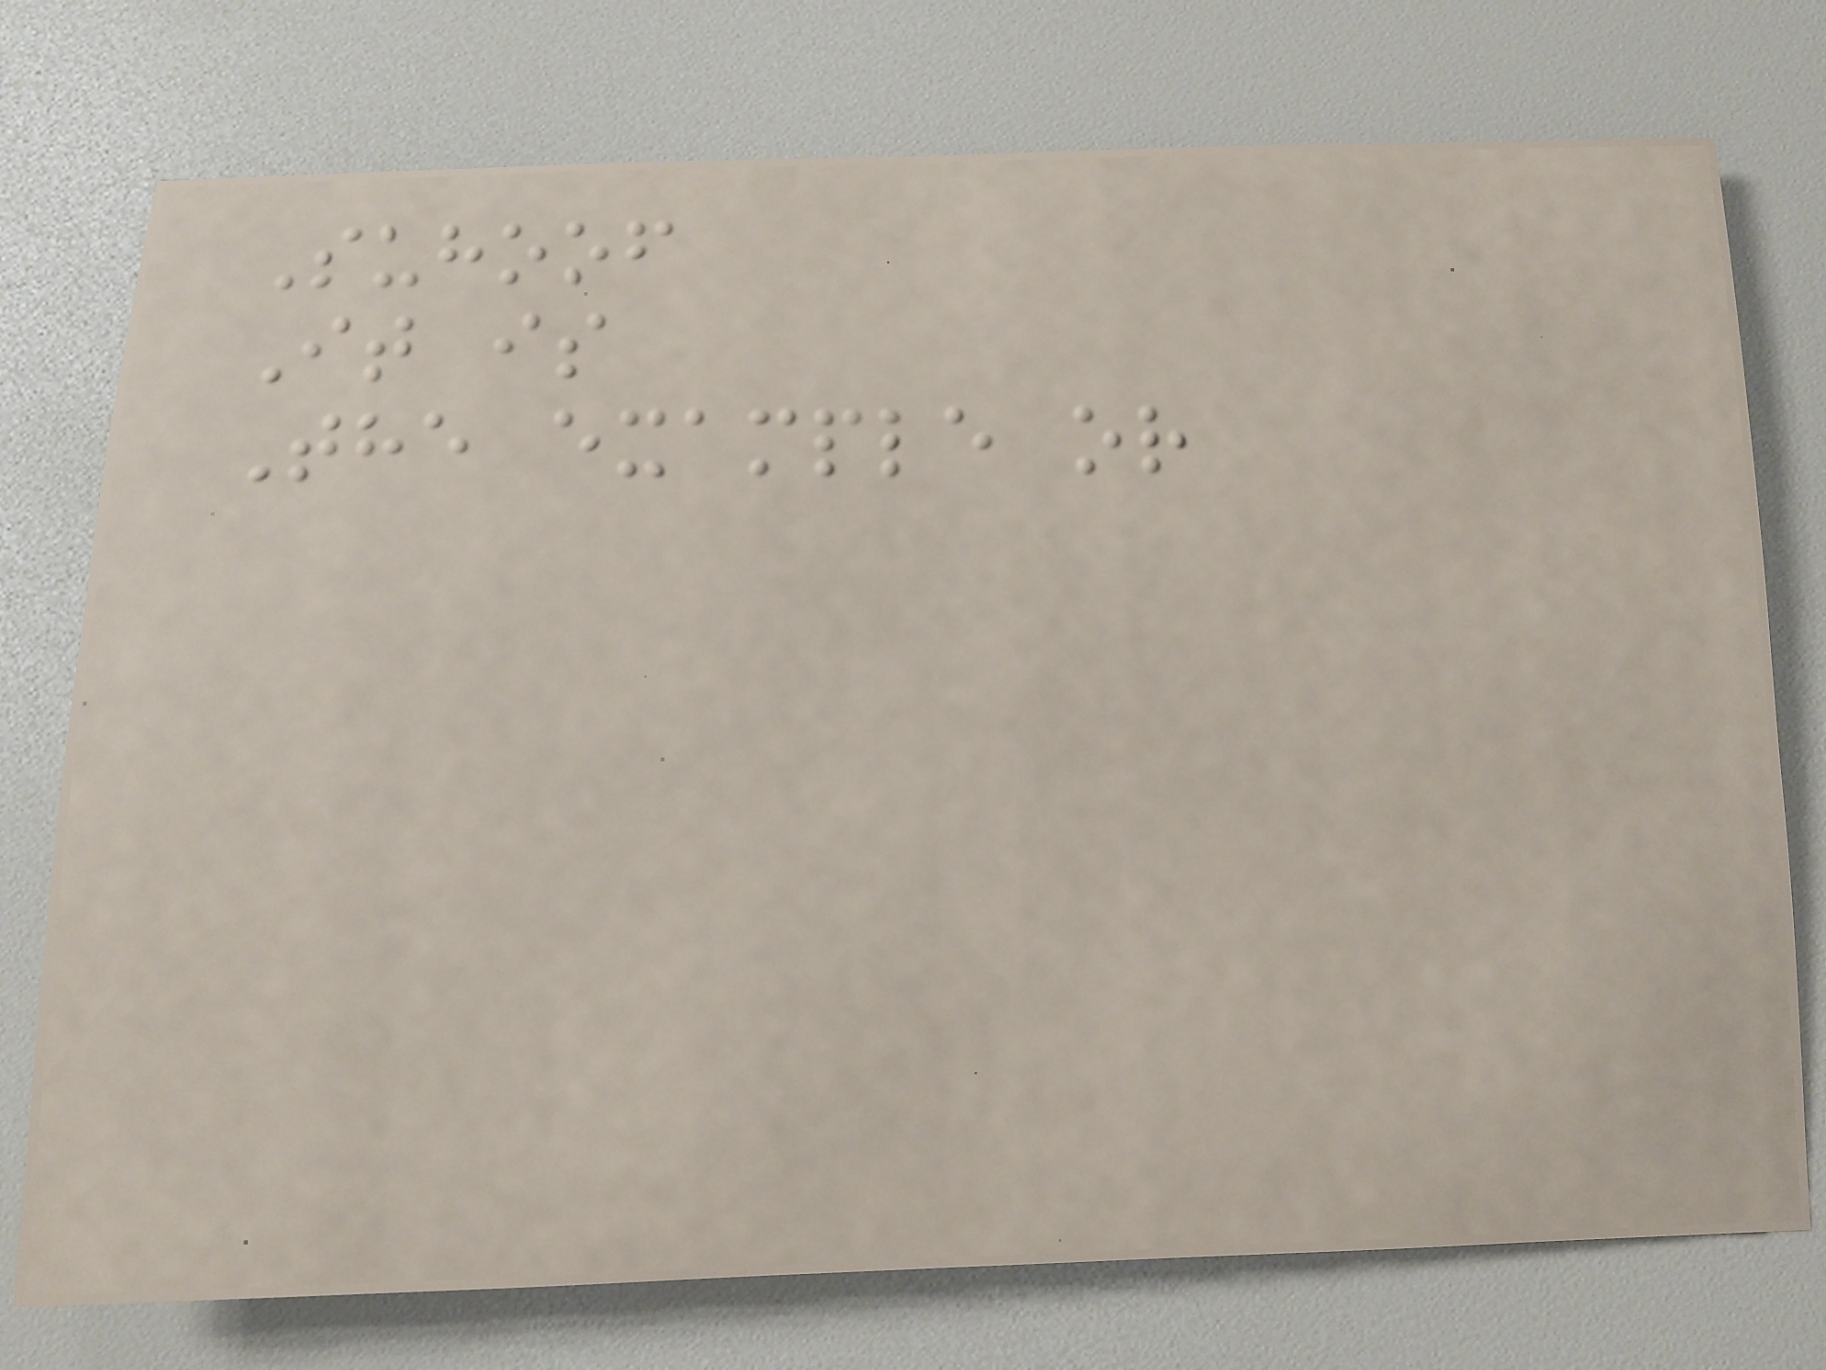Suhoof
It is
The example or
